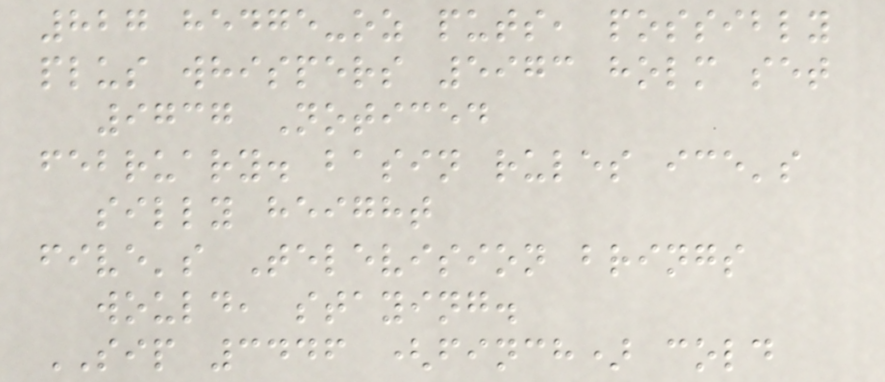827 hedge-oz puts, possibly
plus whispers 5973 holm set
9737 Noticed
february. basin rules ice's
silly height
five's Television brings
would, staying.
SIP 3446 (finch) cold
